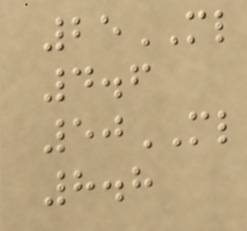25ML
4.6
50ML
8.8
